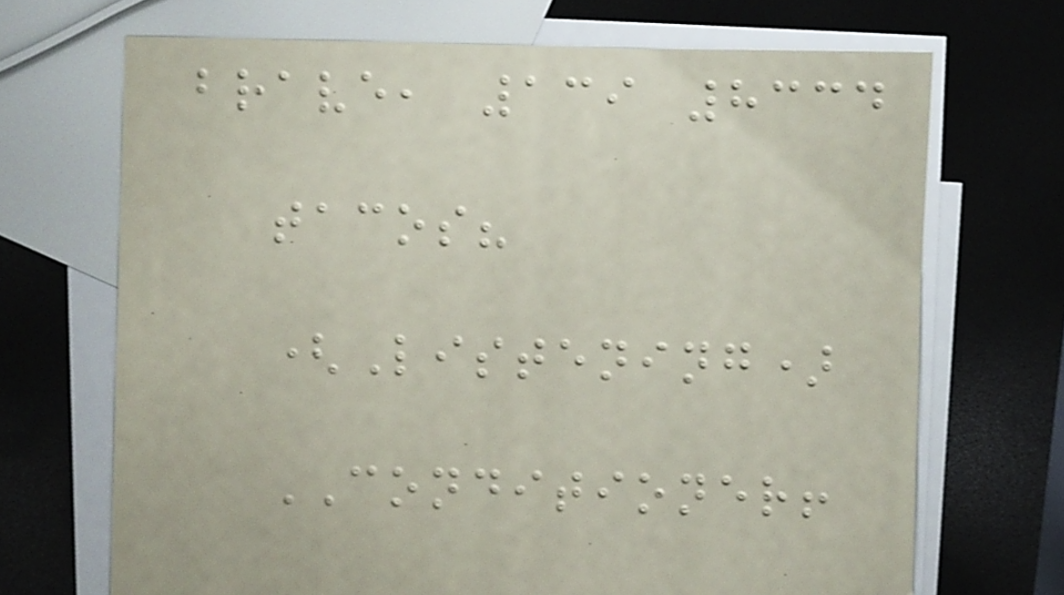brave, 139 8334
tacos?
(Listening)
CONDITIONER!
